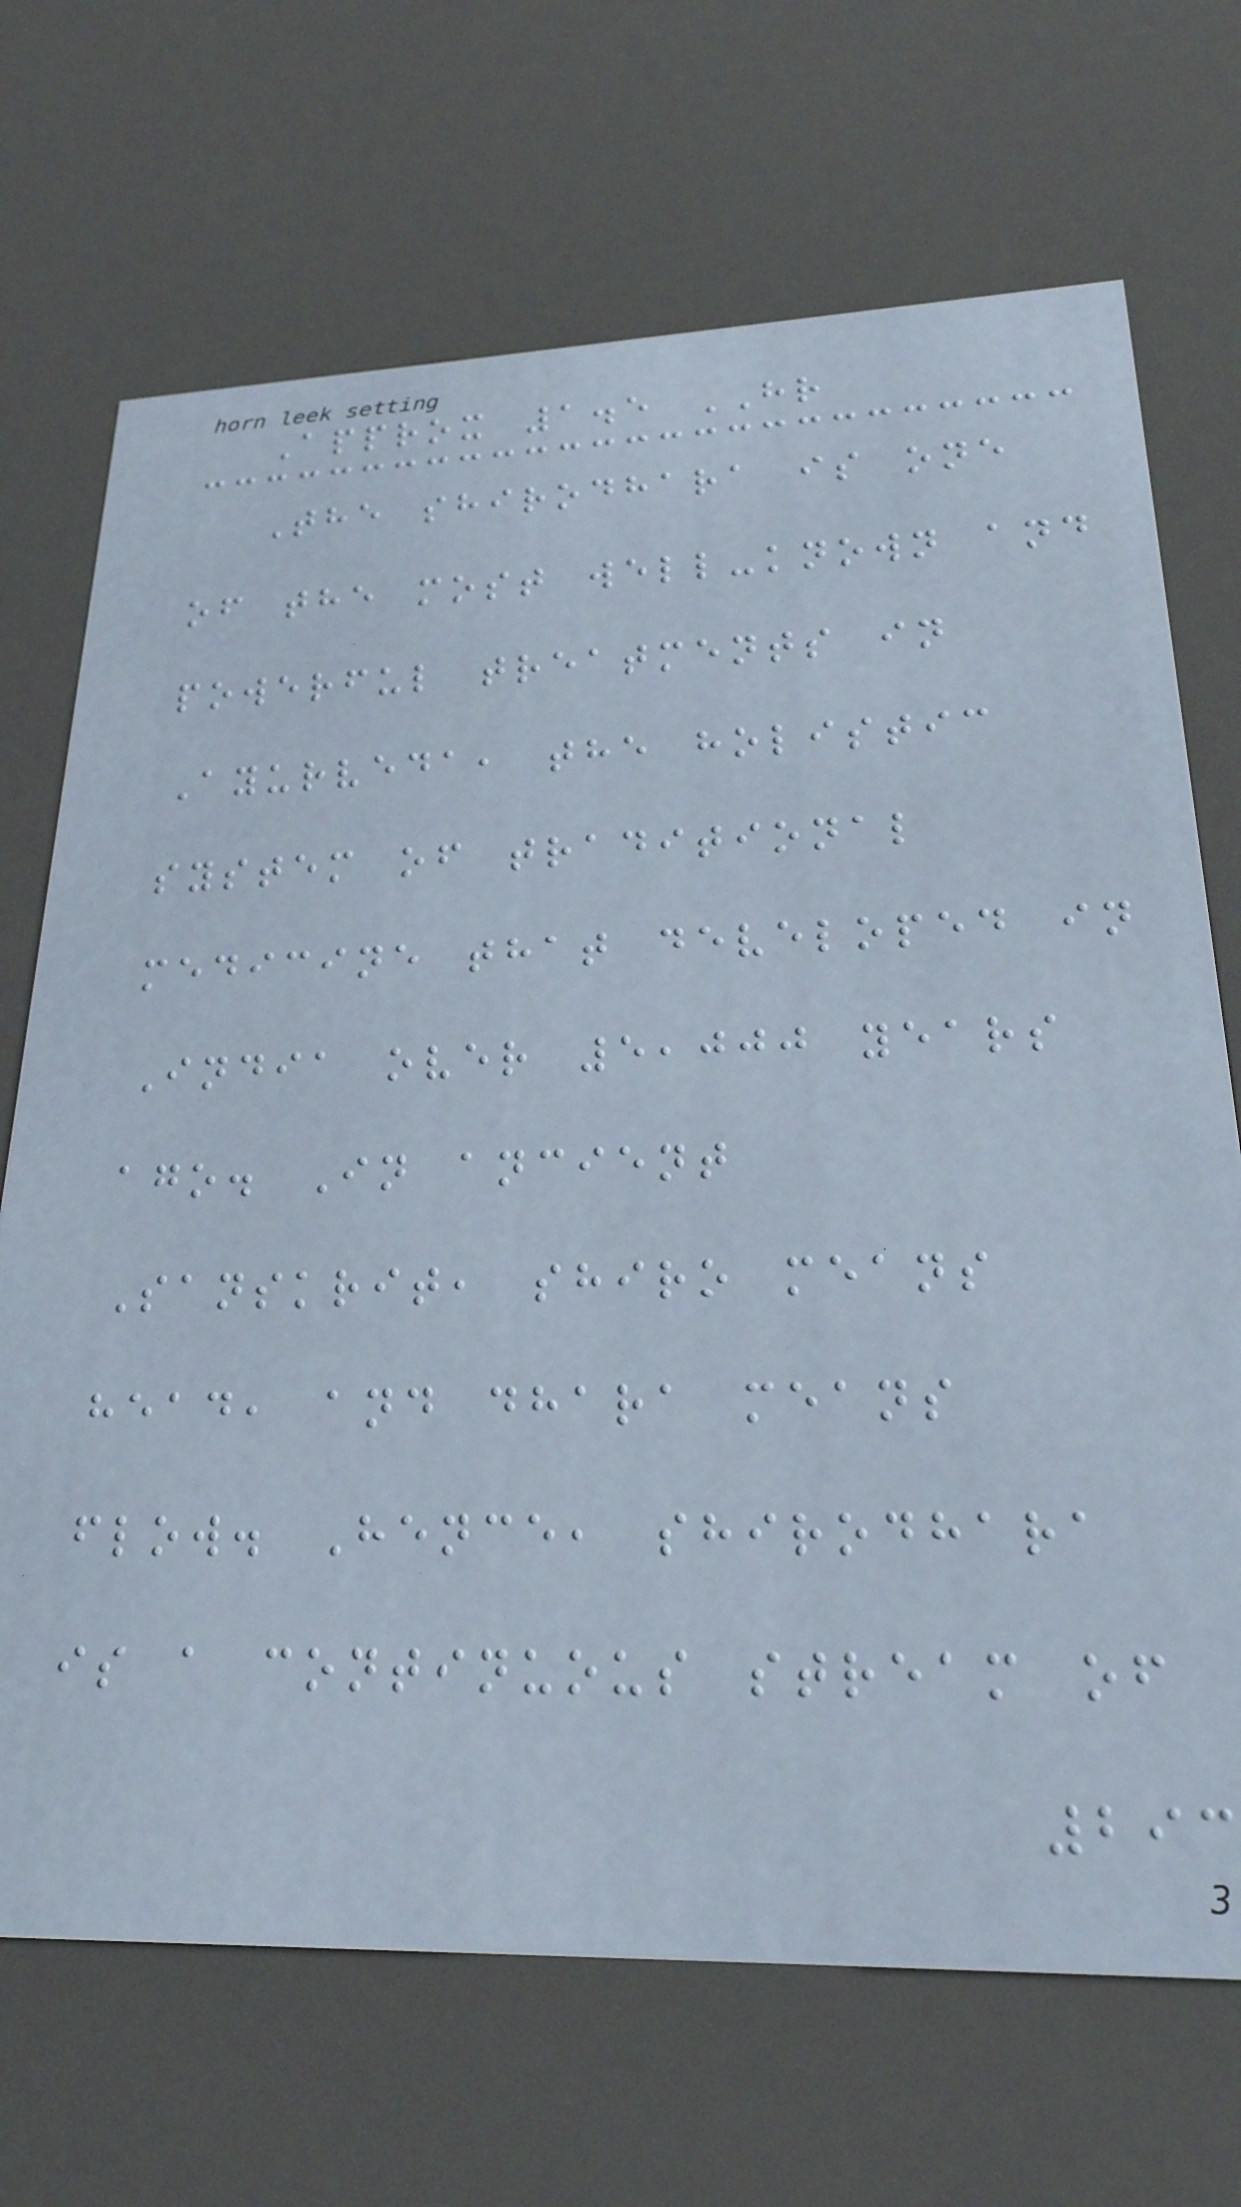Approx 1.5 HR
The shirodhara is one
of the most well-known and
powerful treatments in
Ayurveda, the holistic
system of traditional
medicine that developed in
India over 5,000 years
ago. In ancient
Sanskrit, shiro means
head, and dhara means
flow. Hence, shirodhara
is a continuous stream of
293
